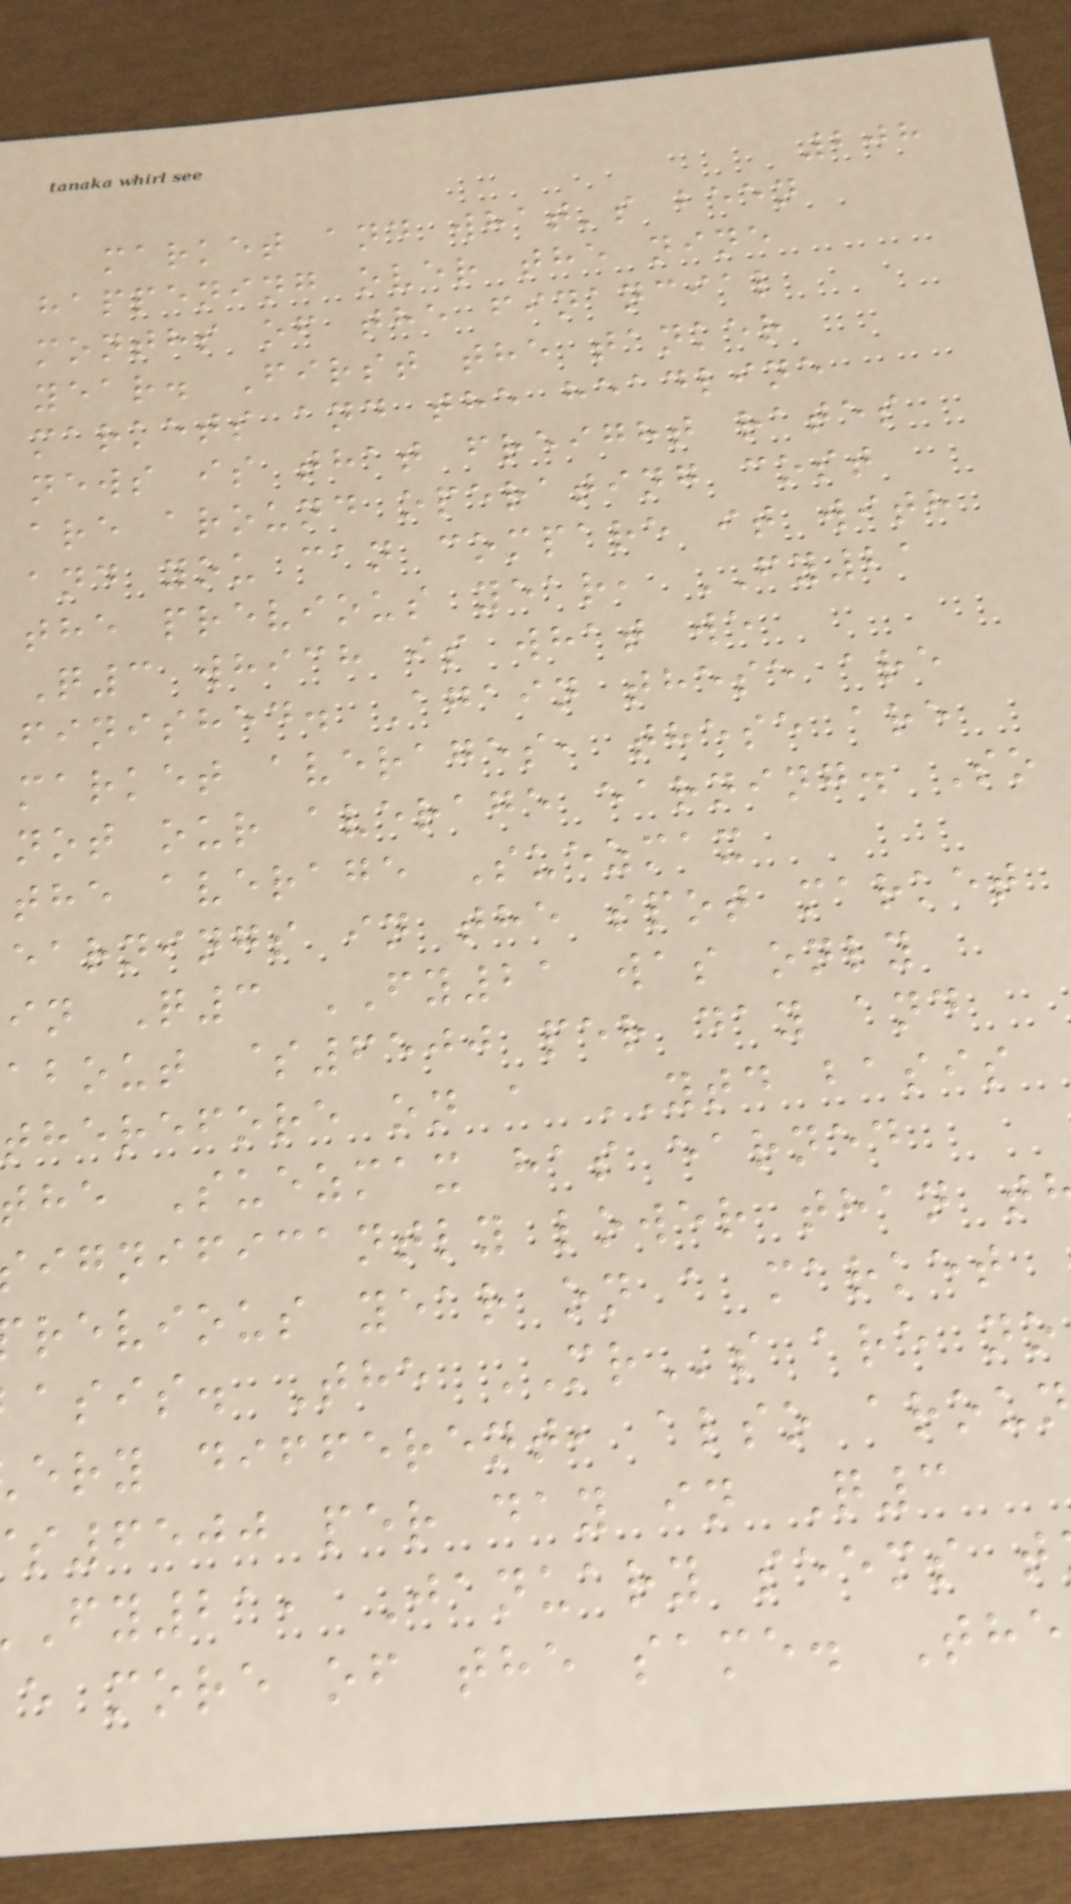208
market and what's been
happening over the nine
months of the financial
year. First the tanker
markets and the headline
news is that freight rates
are around operating cost
and you can compare it with
the previous year, FY21
Q3 which is what we
finished. Again these are
market averages, these are
not our average earning. So
the average Suezmax
earnings in the spot market
in Q3 FY21 was only
about $6500 per day and
therefore on a YTD basis
the Suezmax has earned
ignificantly lower than t
revious year on a market
asis. The MRs are no
ery different, also arou
6500 per day in Q3
fy21, January seems t
e more of the same. The
